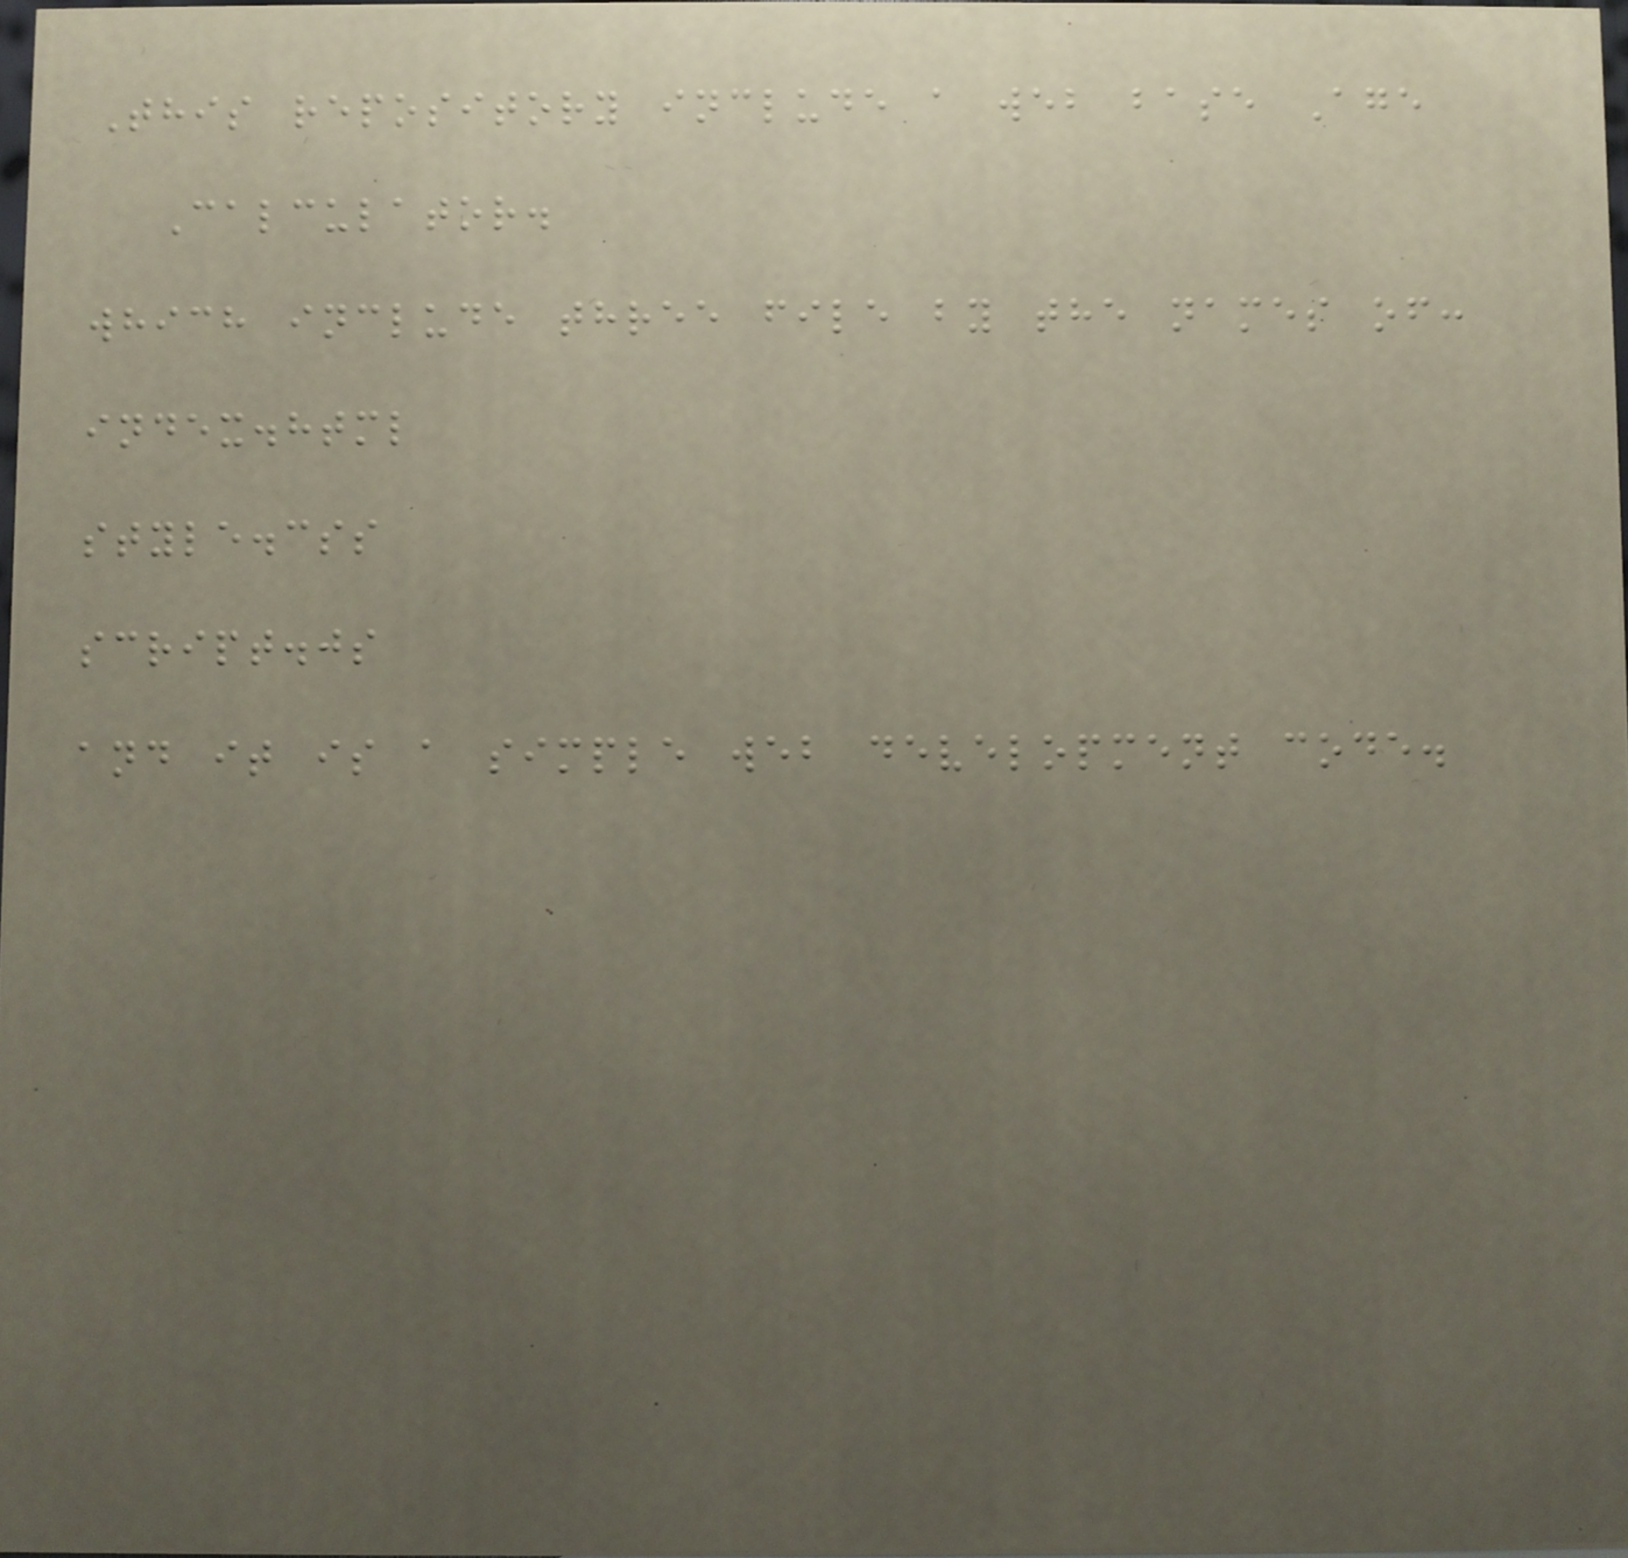This repository include a web base Age
Calculator.
which include three file by the names of:
index.html
style.css
script.js
and it is a simple web development code.
